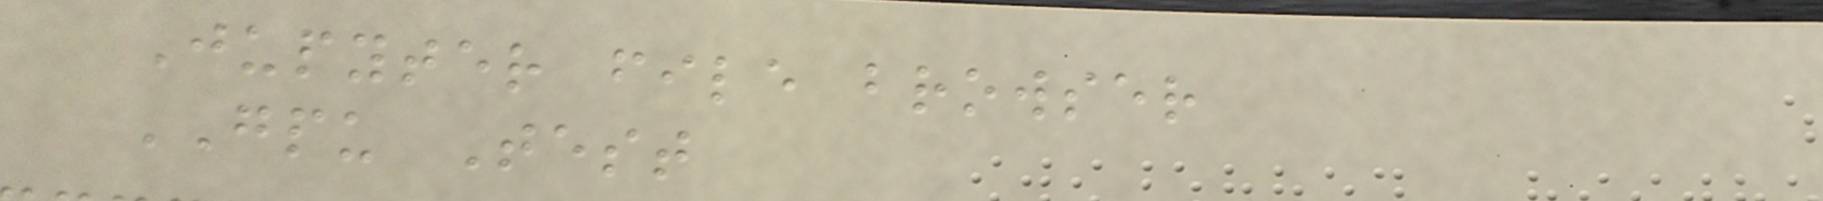Jupyter file browser
GPU Test
